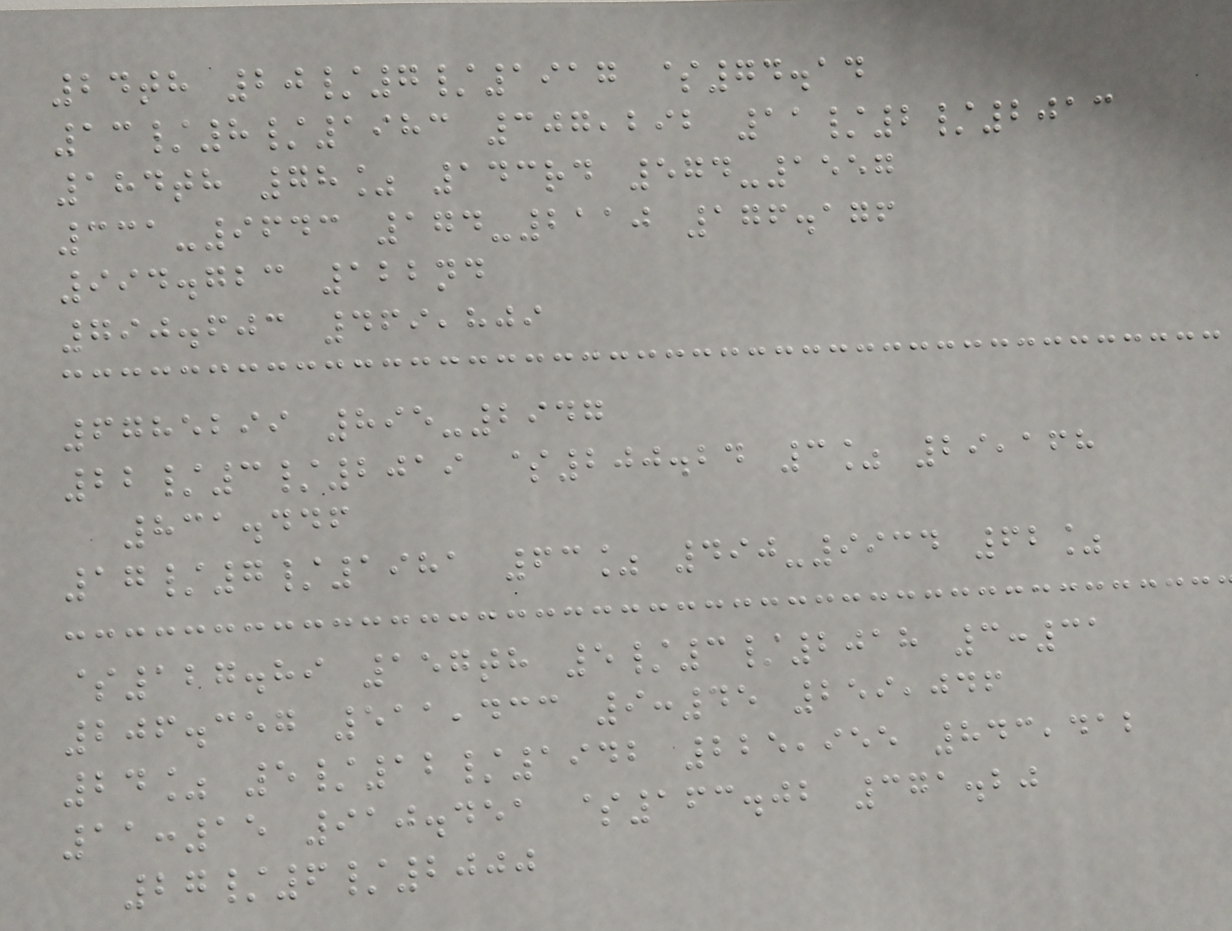24th 20/7/1917 $74.14
13/8/1983 307,292 11/2/2013
184th 78% 143rd 574-1557
331-9643 174-2110 176.176
994.723 122nd
790.603 469,809
6785299 895-2947
22/3/2019 $200.24 3% 29,168
831.446
17/7/1981 63% 490-9934 62%
$127.89 157th 5/3/2018 3:31
206.357 511,433 9:45 259,046
24% 5/12/1942 225,955 843,412
11:15 910.451 $163.02 371.20
27/6/2000
